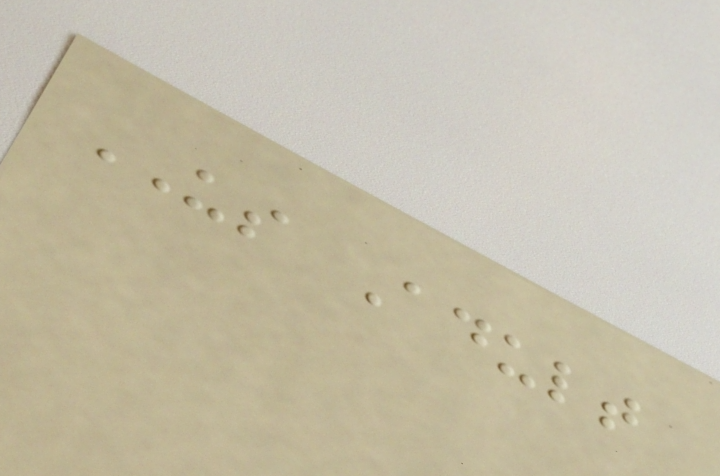US Adult
